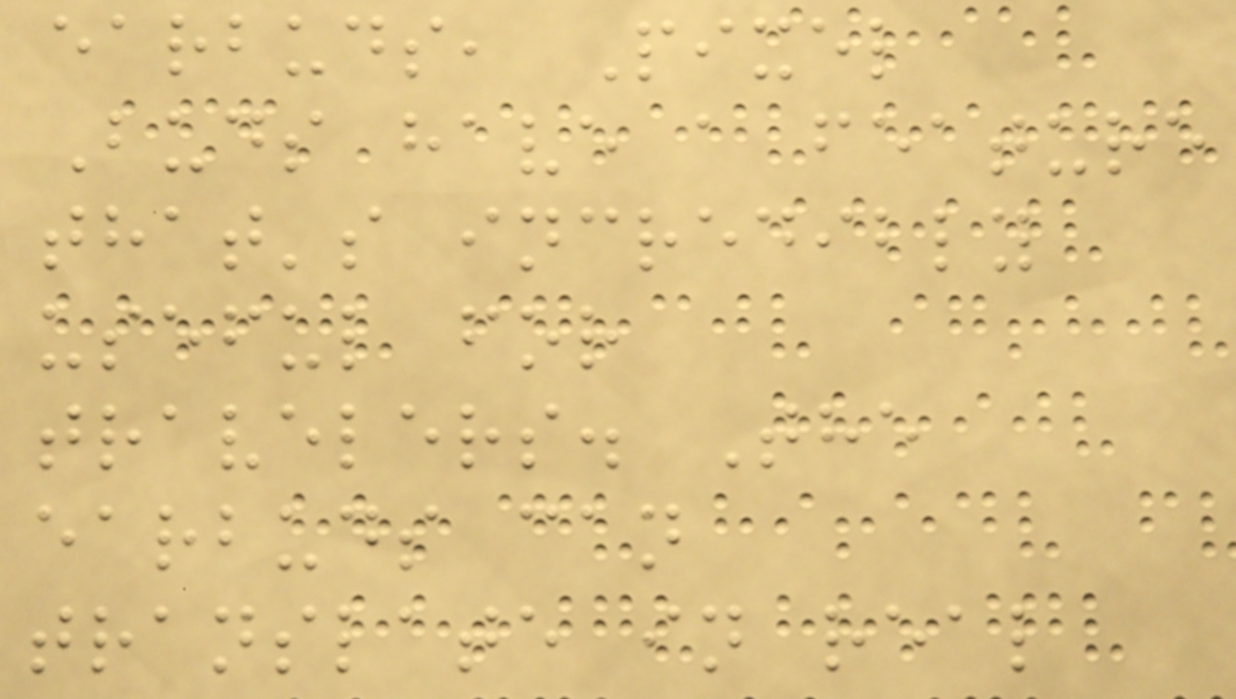earbuds, Pixel
Buds have a feature
that's incredibly
useful for
travelers. The
earbuds can
translate in real
